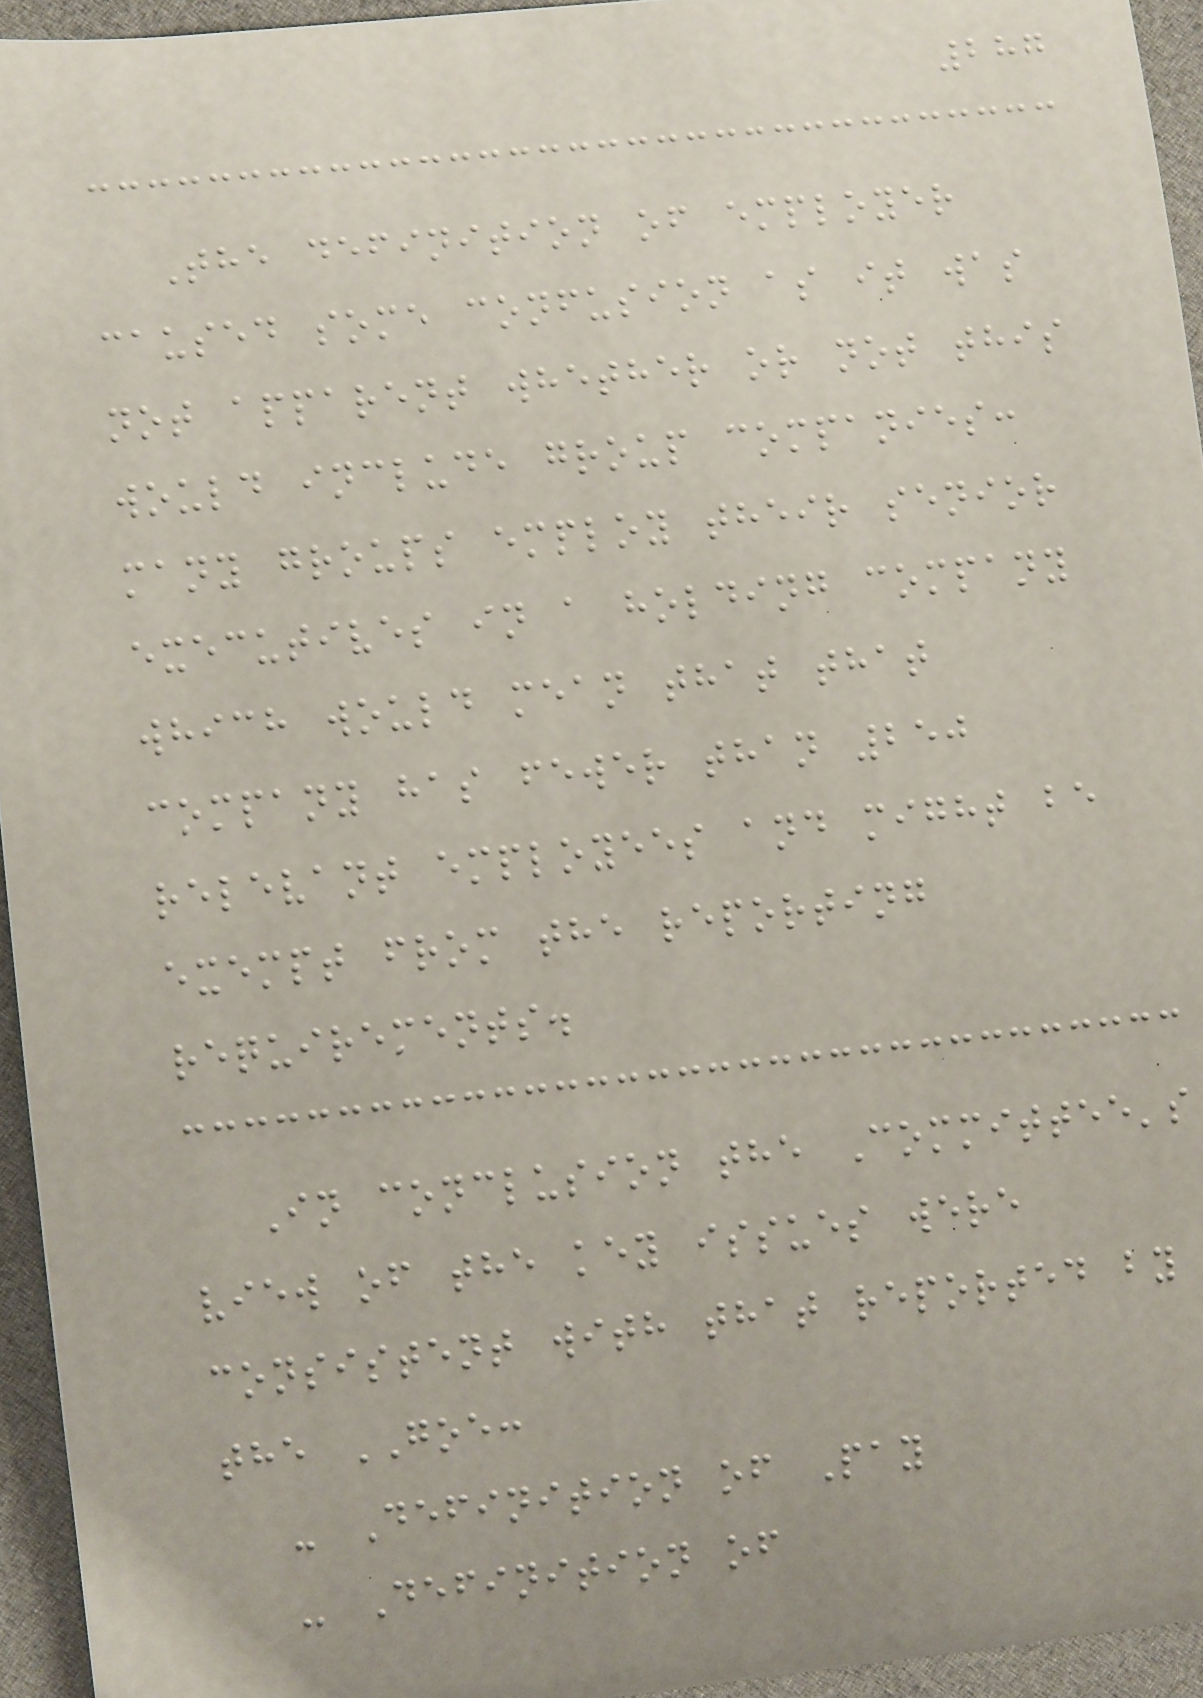287
The definition of employer
caused some confusion as it was
not apparent whether or not this
would include group companies:
many groups employ their senior
executives in a holding company
which would mean that that
company has fewer than 250
relevant employees and might be
exempt from the reporting
requirements.
In conclusion the Committee's
view of the key issues were
consistent with that reported by
the GOE:
- Definition of Pay
- Definition of
